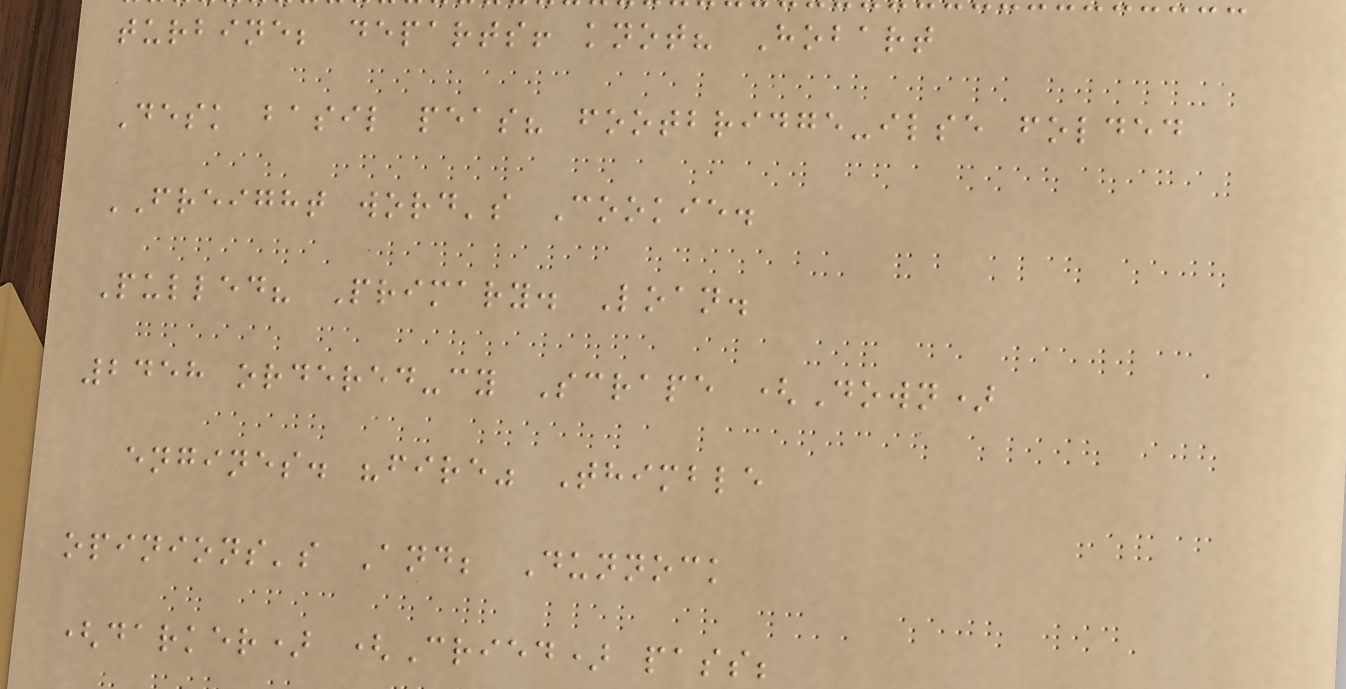turbine; departs! knot? Hobart
Desk basil peas? footbridge-ilse folded
FREIGHT word's Cookie.
Pulled? Primary. Loan.
2458 ordered-cy Scrape (Down)
engines. "fire" Thimble
opinions's And; Dunnock
(darker) (Cried) pass;
